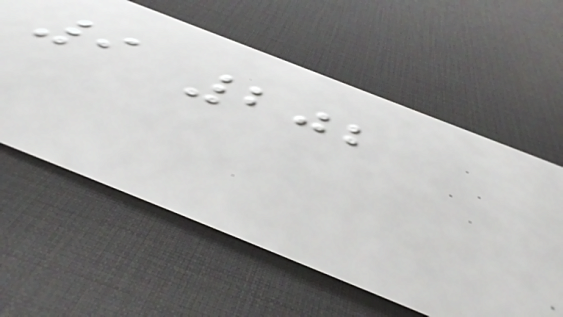9 202
